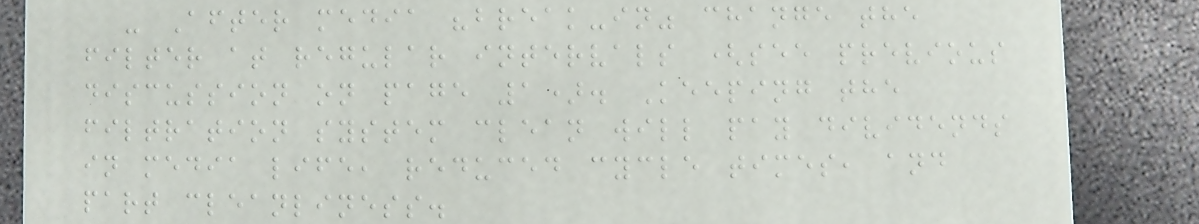- After media "break-in" change the
filter at regular intervals (see previous
discussion on page 1). Keeping the
filtration system clean will pay dividends
in media life, reduced cycle times, and
part cleanliness.
